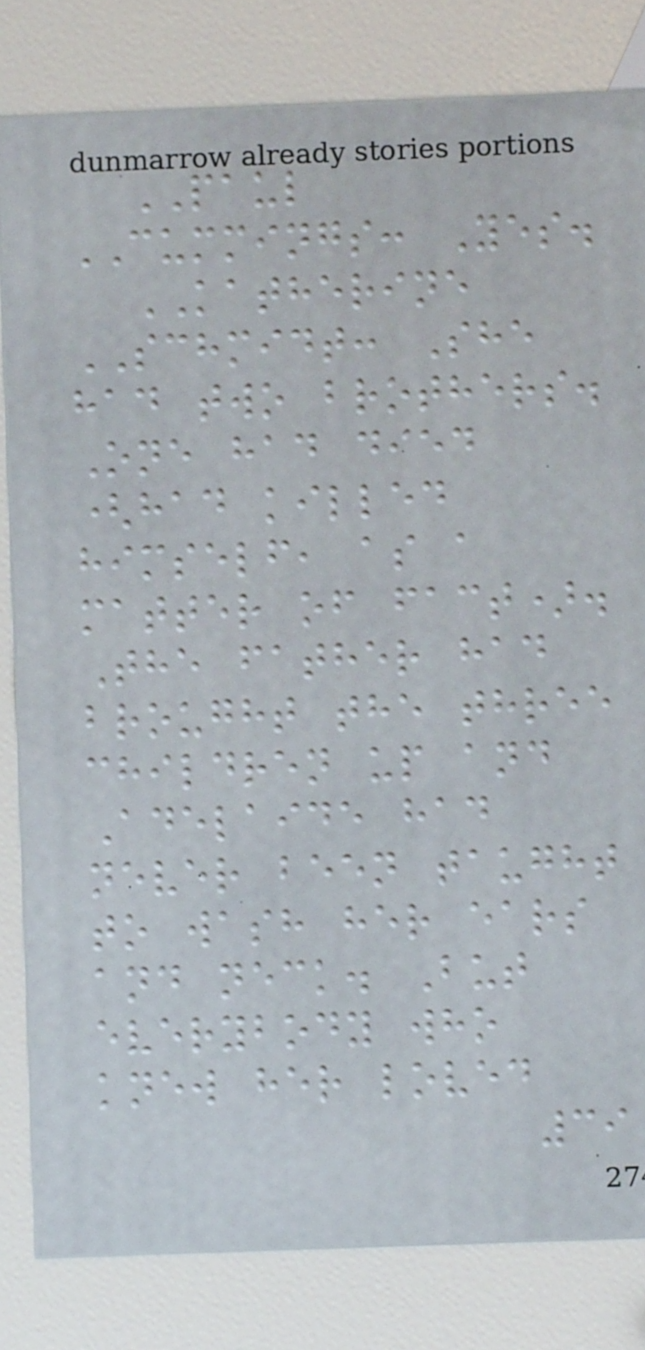PAUL
CUMMINGS: Yes.
KATHERINE
SCHMIDT: She
had two brothers.
One had died
(had killed
himself, as a
matter of fact).
The father had
brought the three
children up and
Adelaide had
never been taught
to wash her ears
and neck. But
everybody who
knew her loved
39
